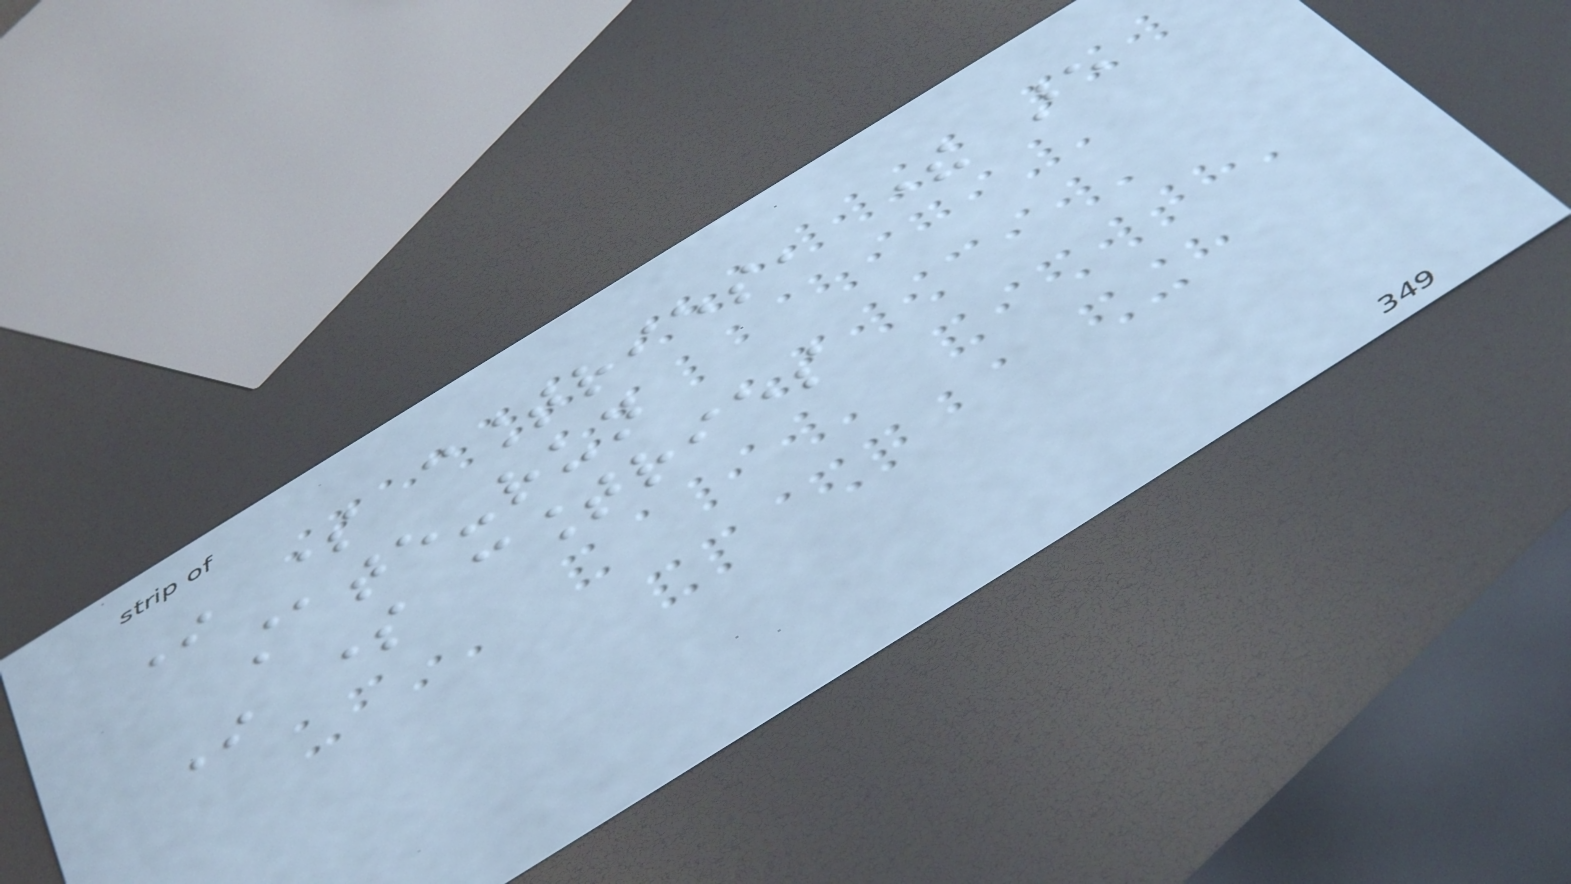In some countries, there are
state-run
In some countries
